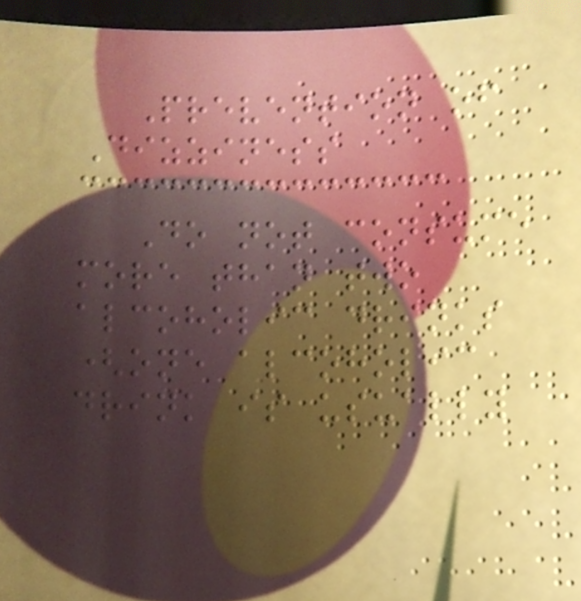Prevention of
Dizziness
Do not consume
more than two
alcoholic drinks
(one alcoholic
drink is usually
